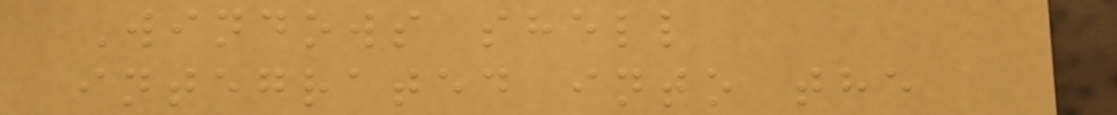Windows shell
integrated into the
